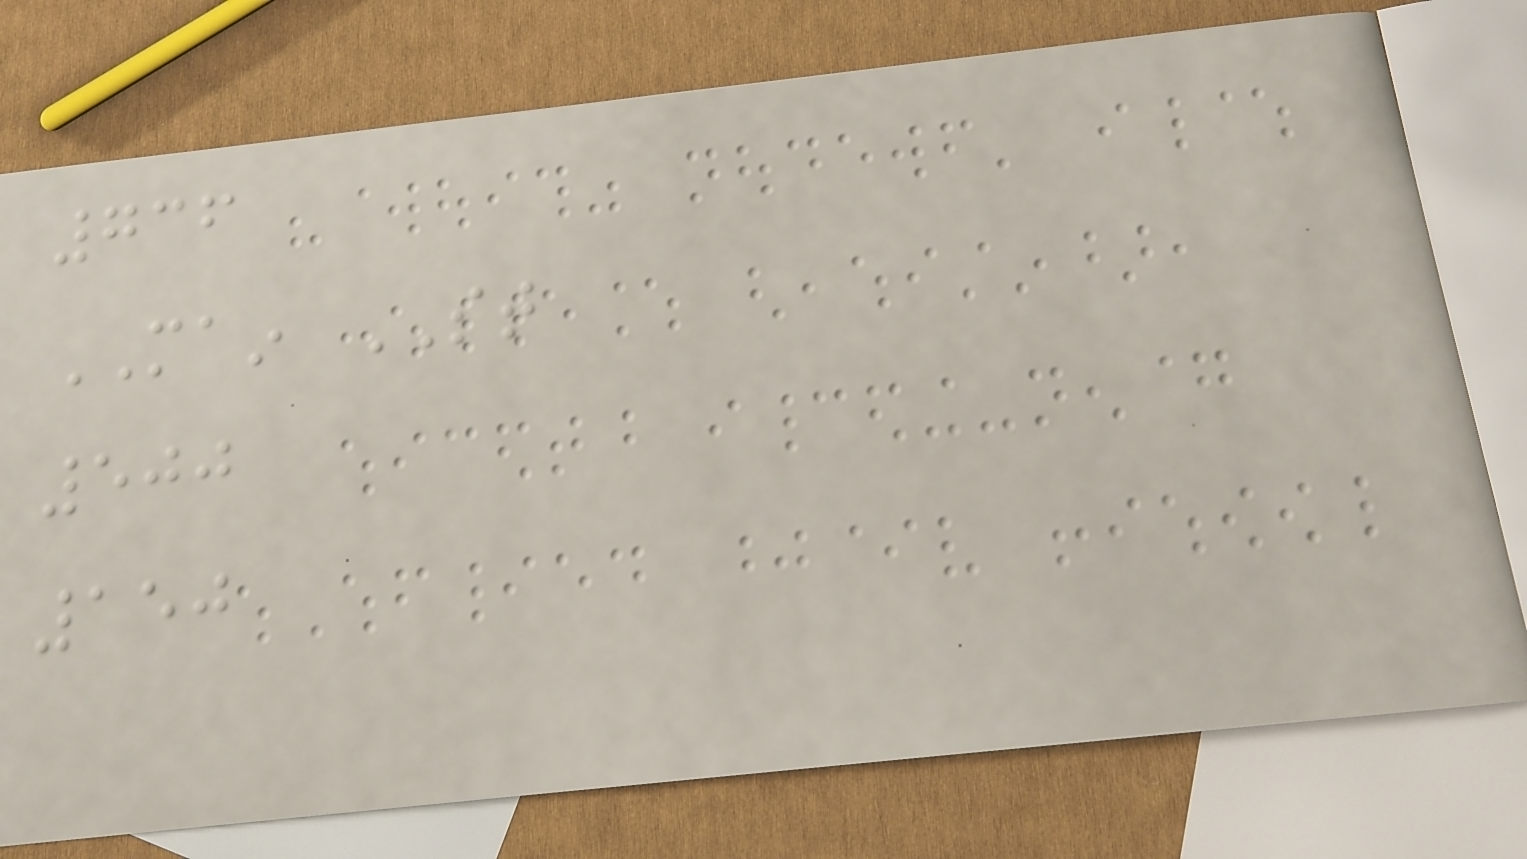736
MAIN ST
500
150
